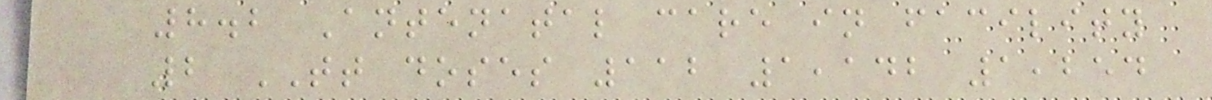8.2 Antenatal care in facility
2 TT doses 112 1,142 1,254
